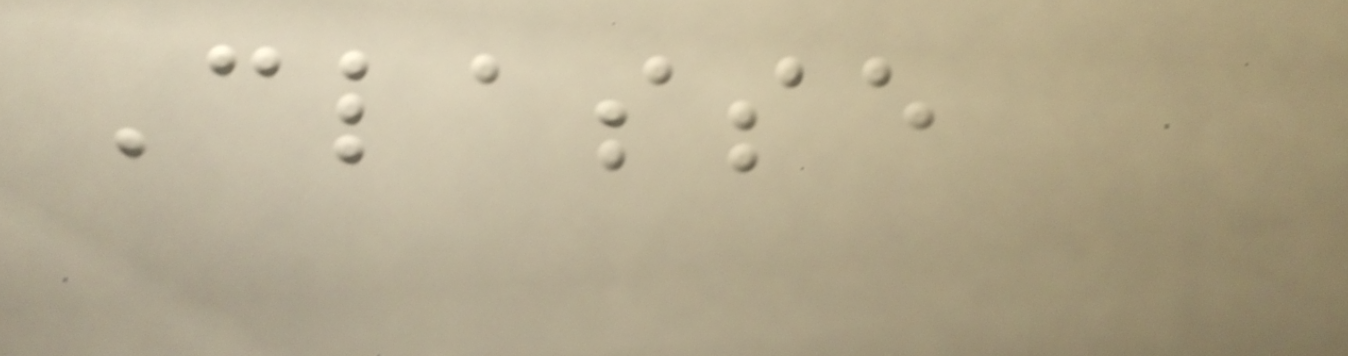Classe
